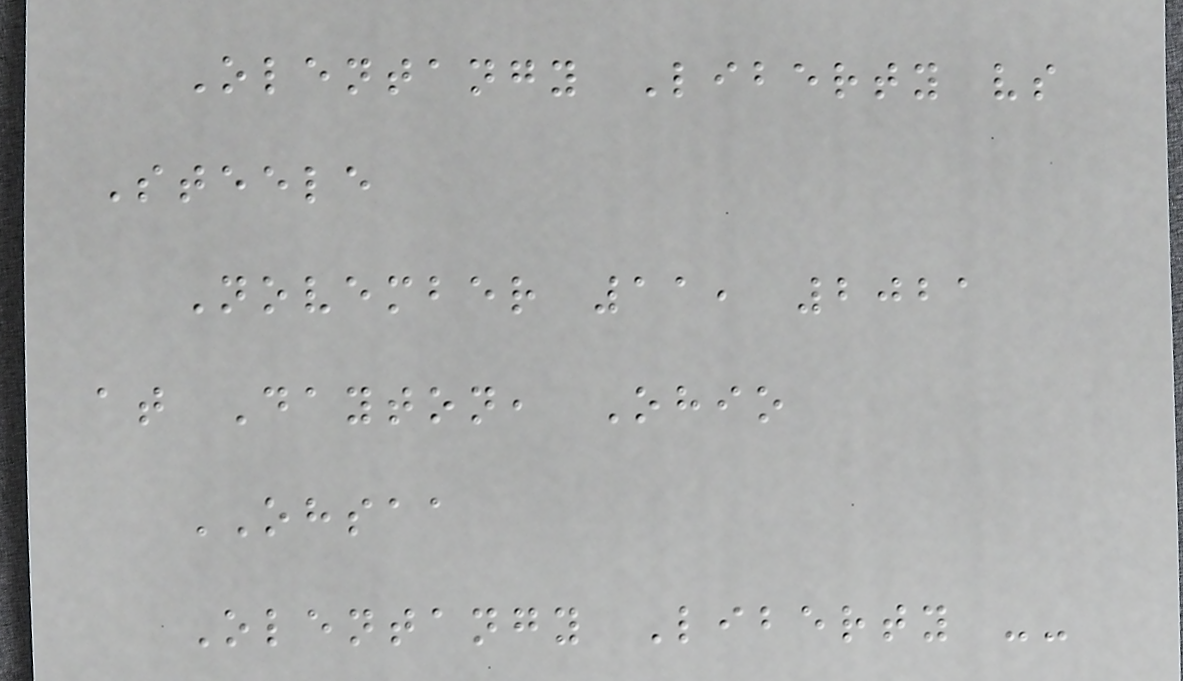Olentangy Liberty vs
Steele
November 11, 2021
at Dayton, Ohio
OHSAA
Olentangy Liberty --
